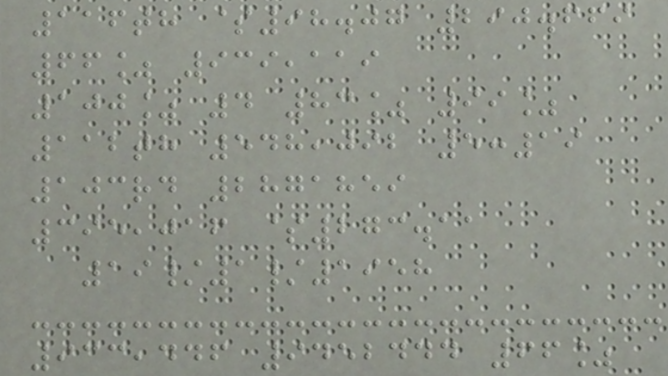116th $98.07 290.669
66% 939,119
100% 4 83% 99%
112th 548,092 5:19
103rd 2871859
395,016 $273.11
19/1/1958
933,446 9452444 66%
